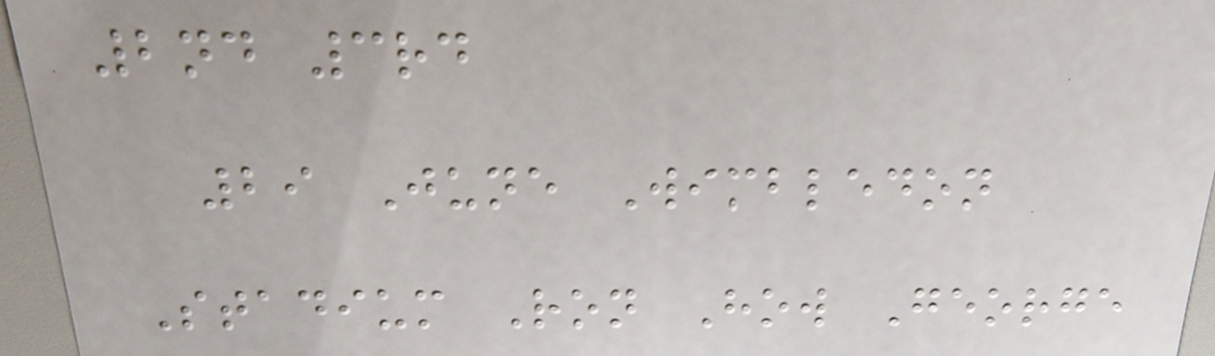2nd 3rd
29 June Wimbledon
Stadium Ron How George
